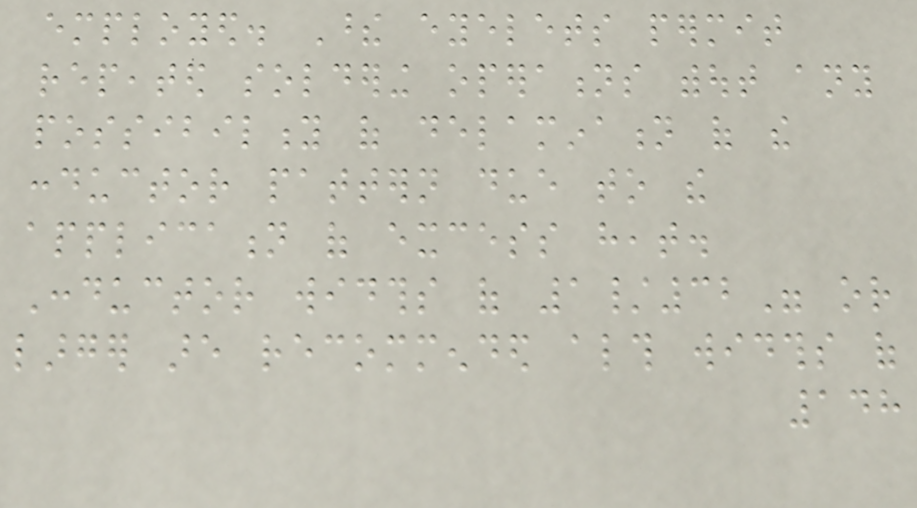employed. These eyelets permit
repeated soldering operations without any
possibility of delamination of the
conductor pattern due to the
application of excess heat.
Conductor widths of 1/32" or
larger are recommended although widths of
148
